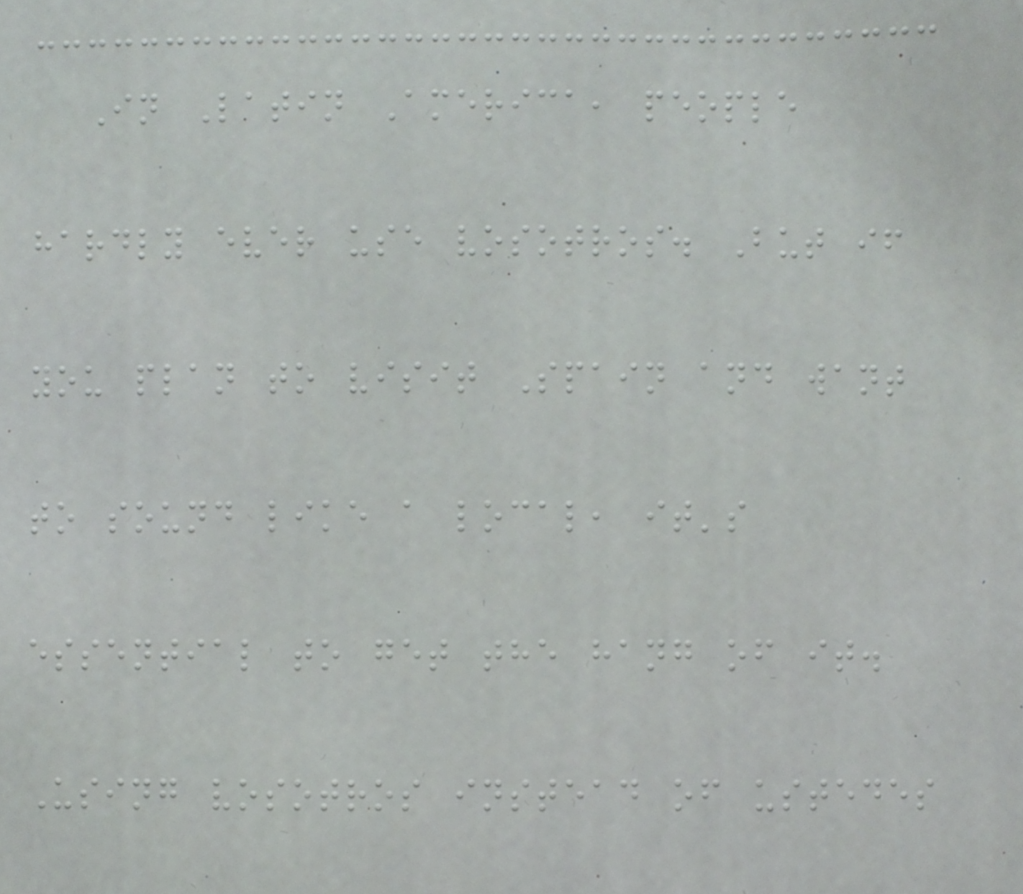In Latin America, people
hardly ever use vosotros. But if
you plan to visit Spain and want
to sound like a local, it's
essential to get the hang of it.
Using vosotros instead of ustedes
